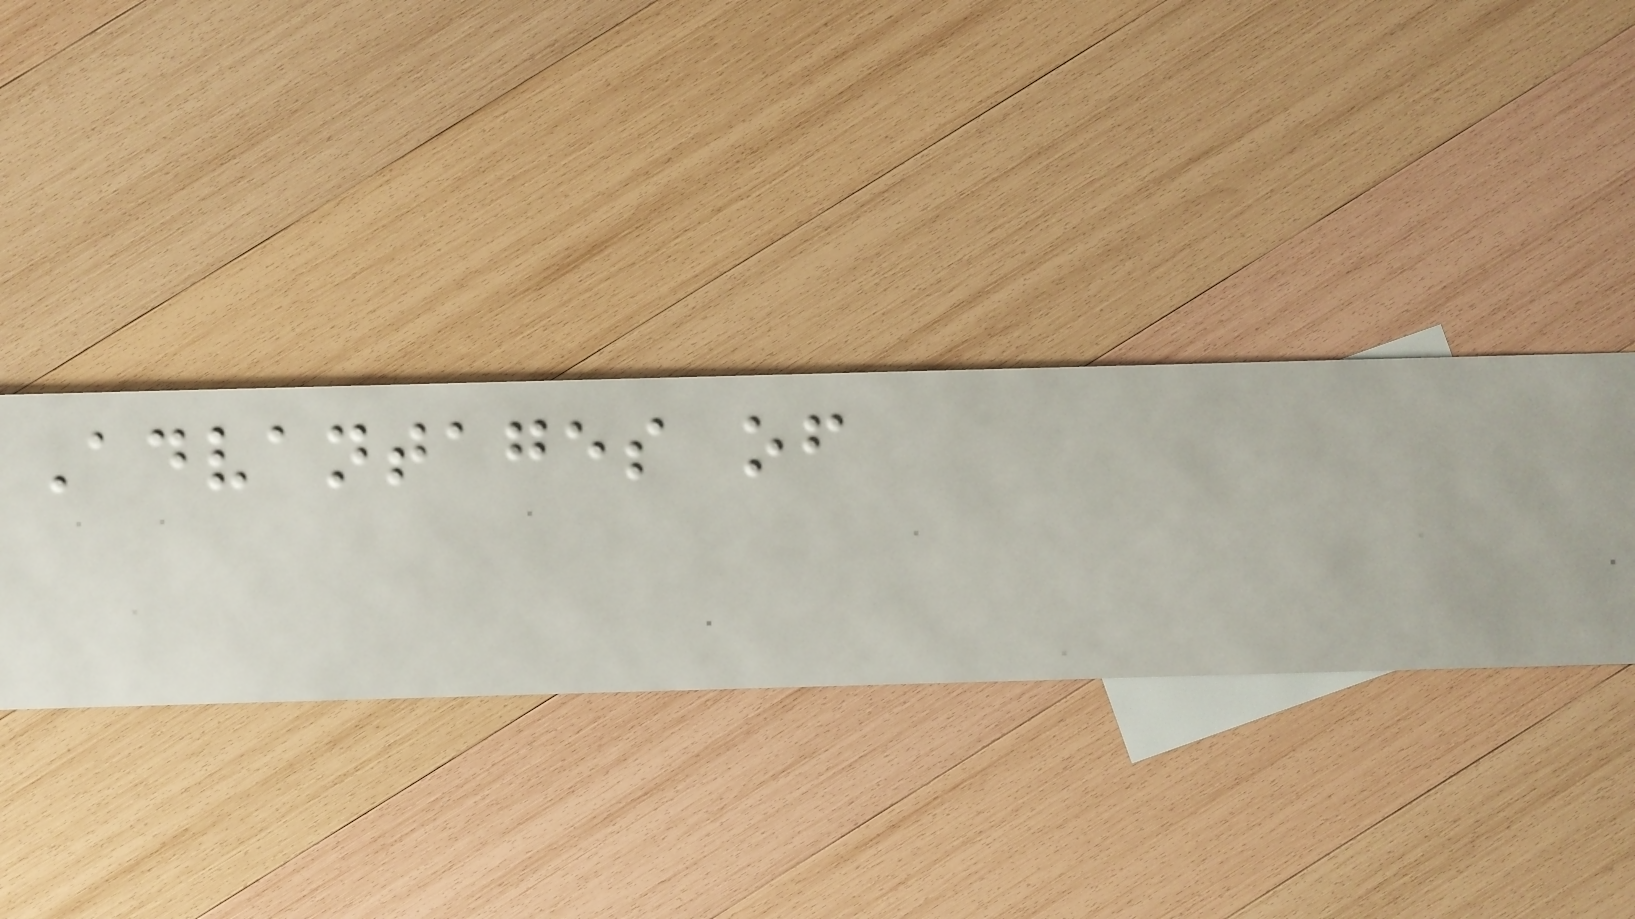Advantages of
